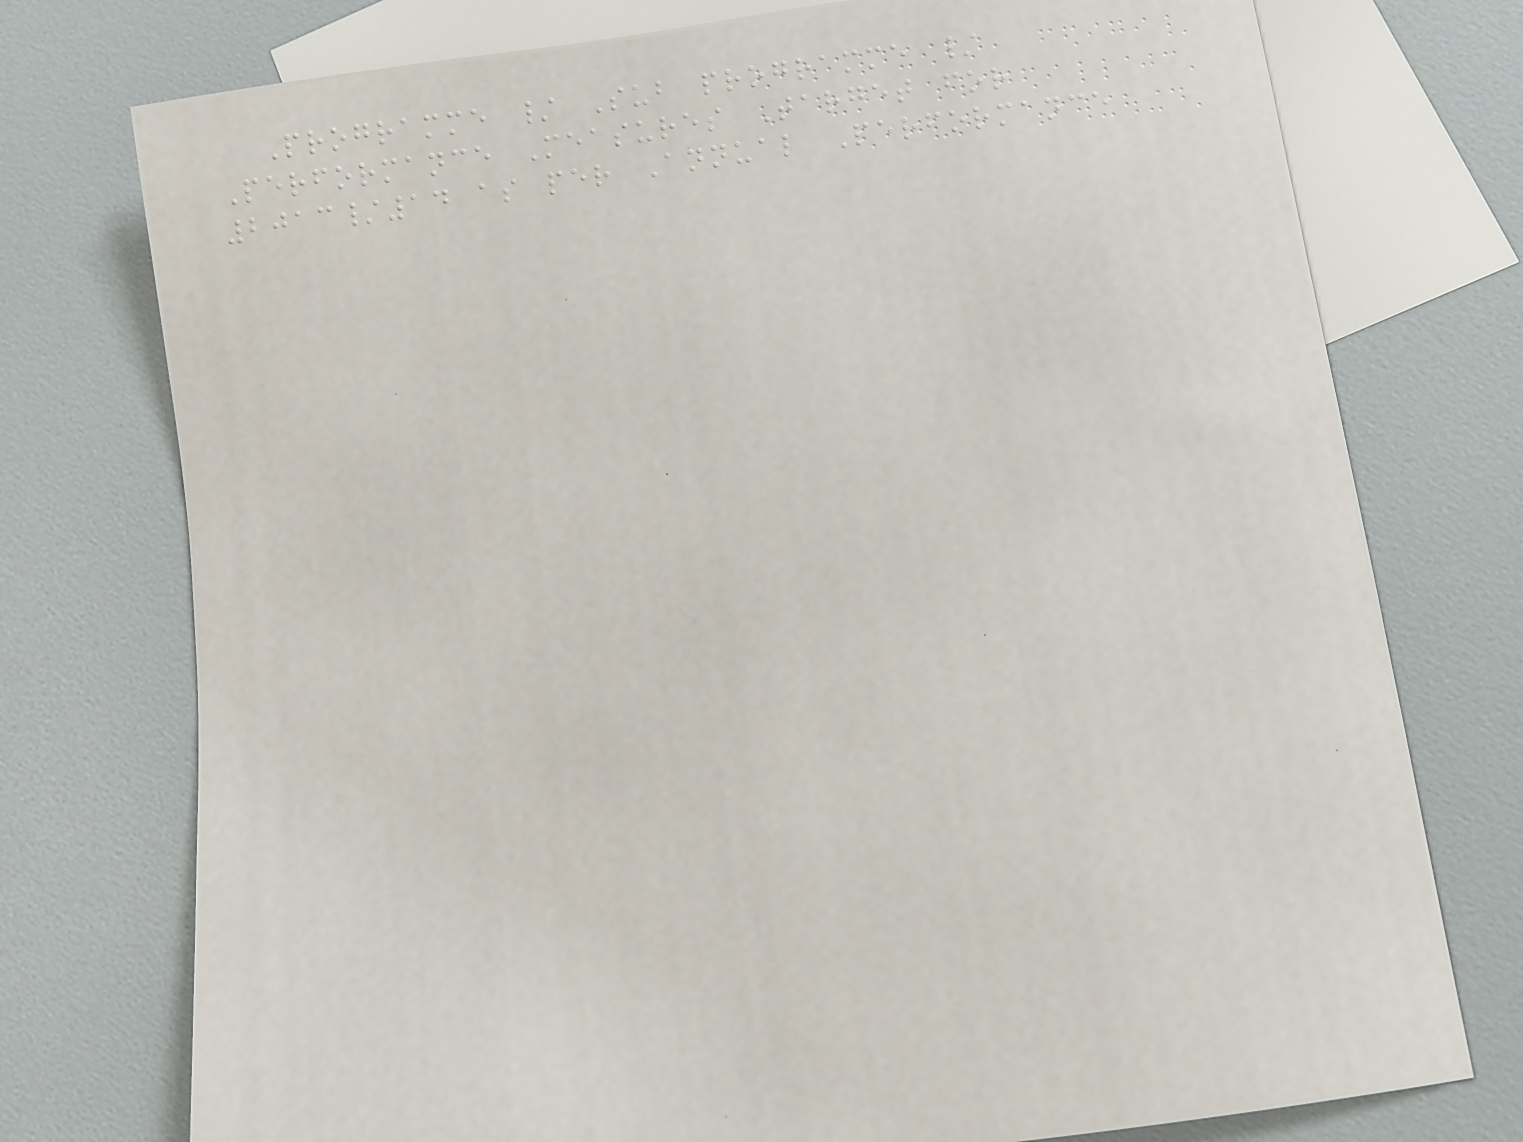Programme / Sub programme /
Performance Measures Target for
2013/14 as per Annual Performance
